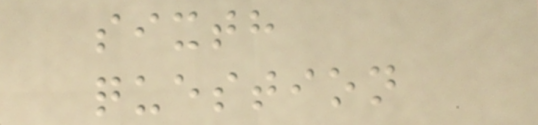sixth
question
